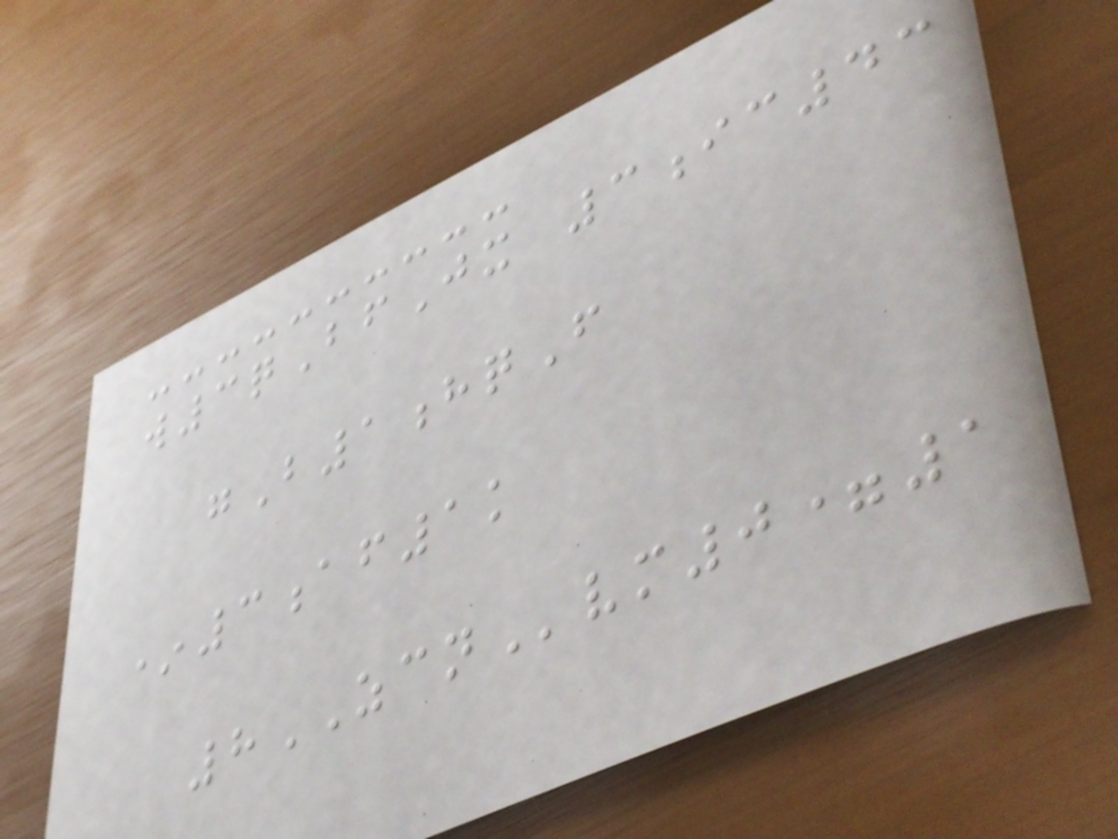w3qBfJx 3ic43
gB1hqF
*3af1k
8ZCNvm0=1
